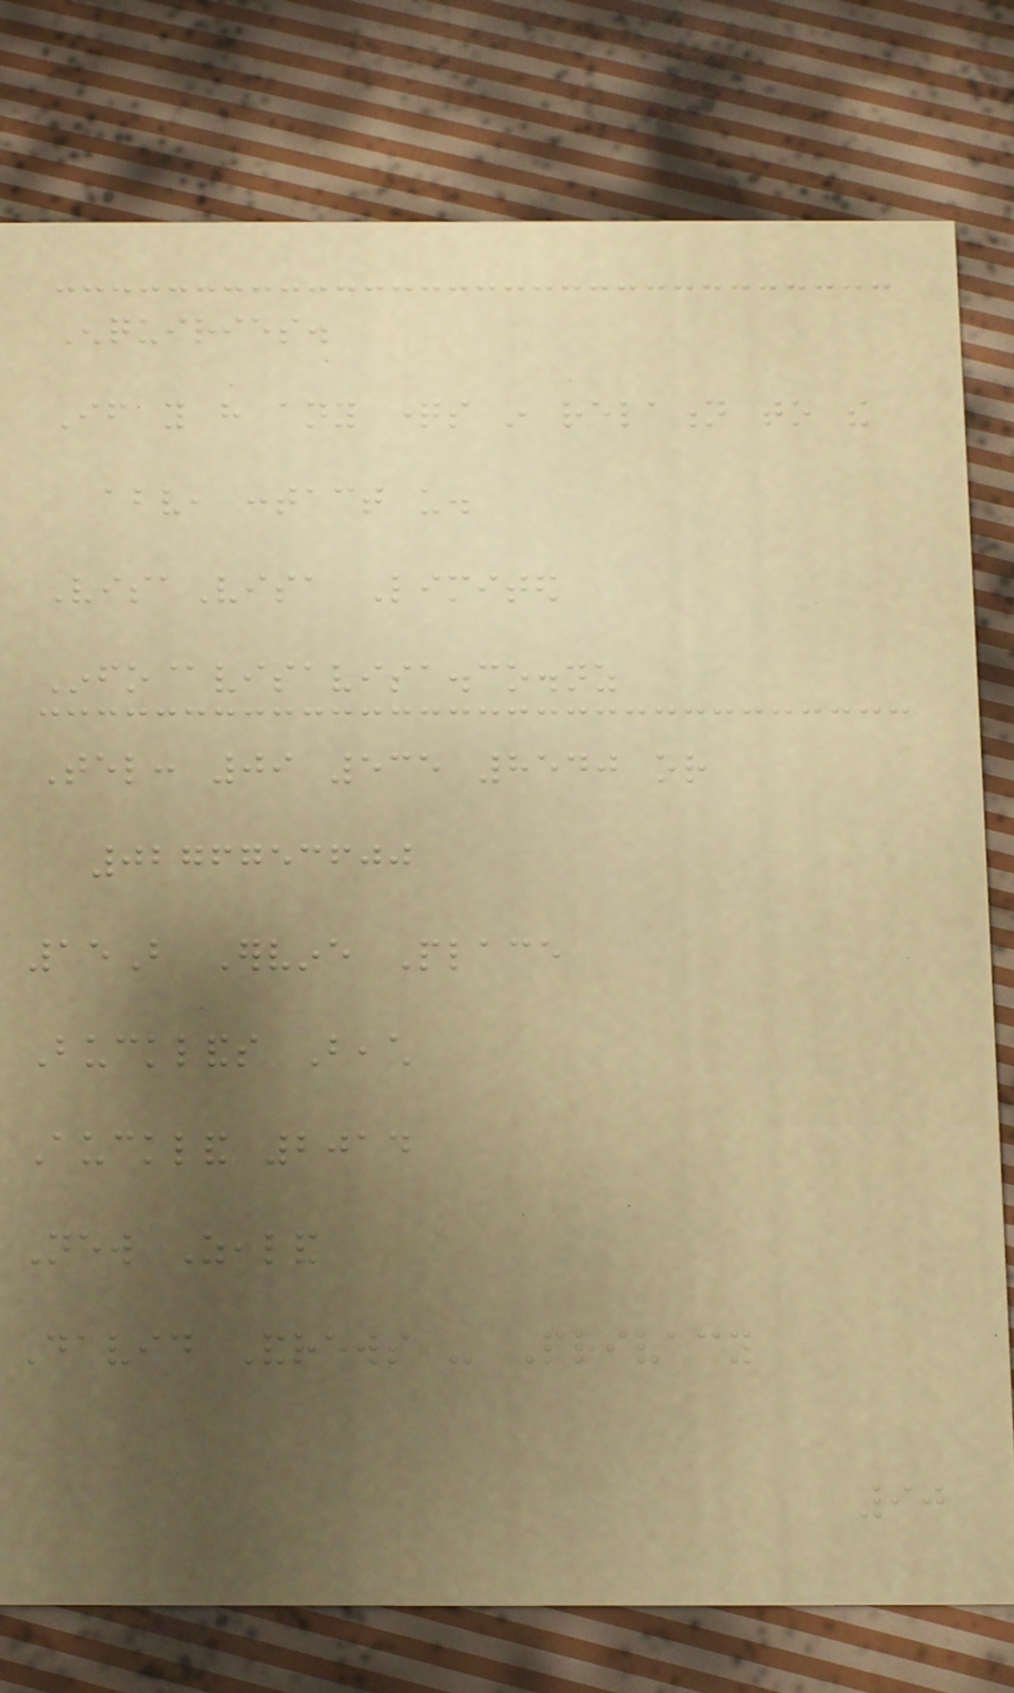Enquiries.
If you have any questions in relation to the
above, contact us.
VisaVisa Limited
Info@visavisa.co.nz
Tel: 09 535 8540 or
0276753600
15B Ervine Place
Bucklands Beach
Auckland 2014
New Zealand
David Andrews - Privacy
90
